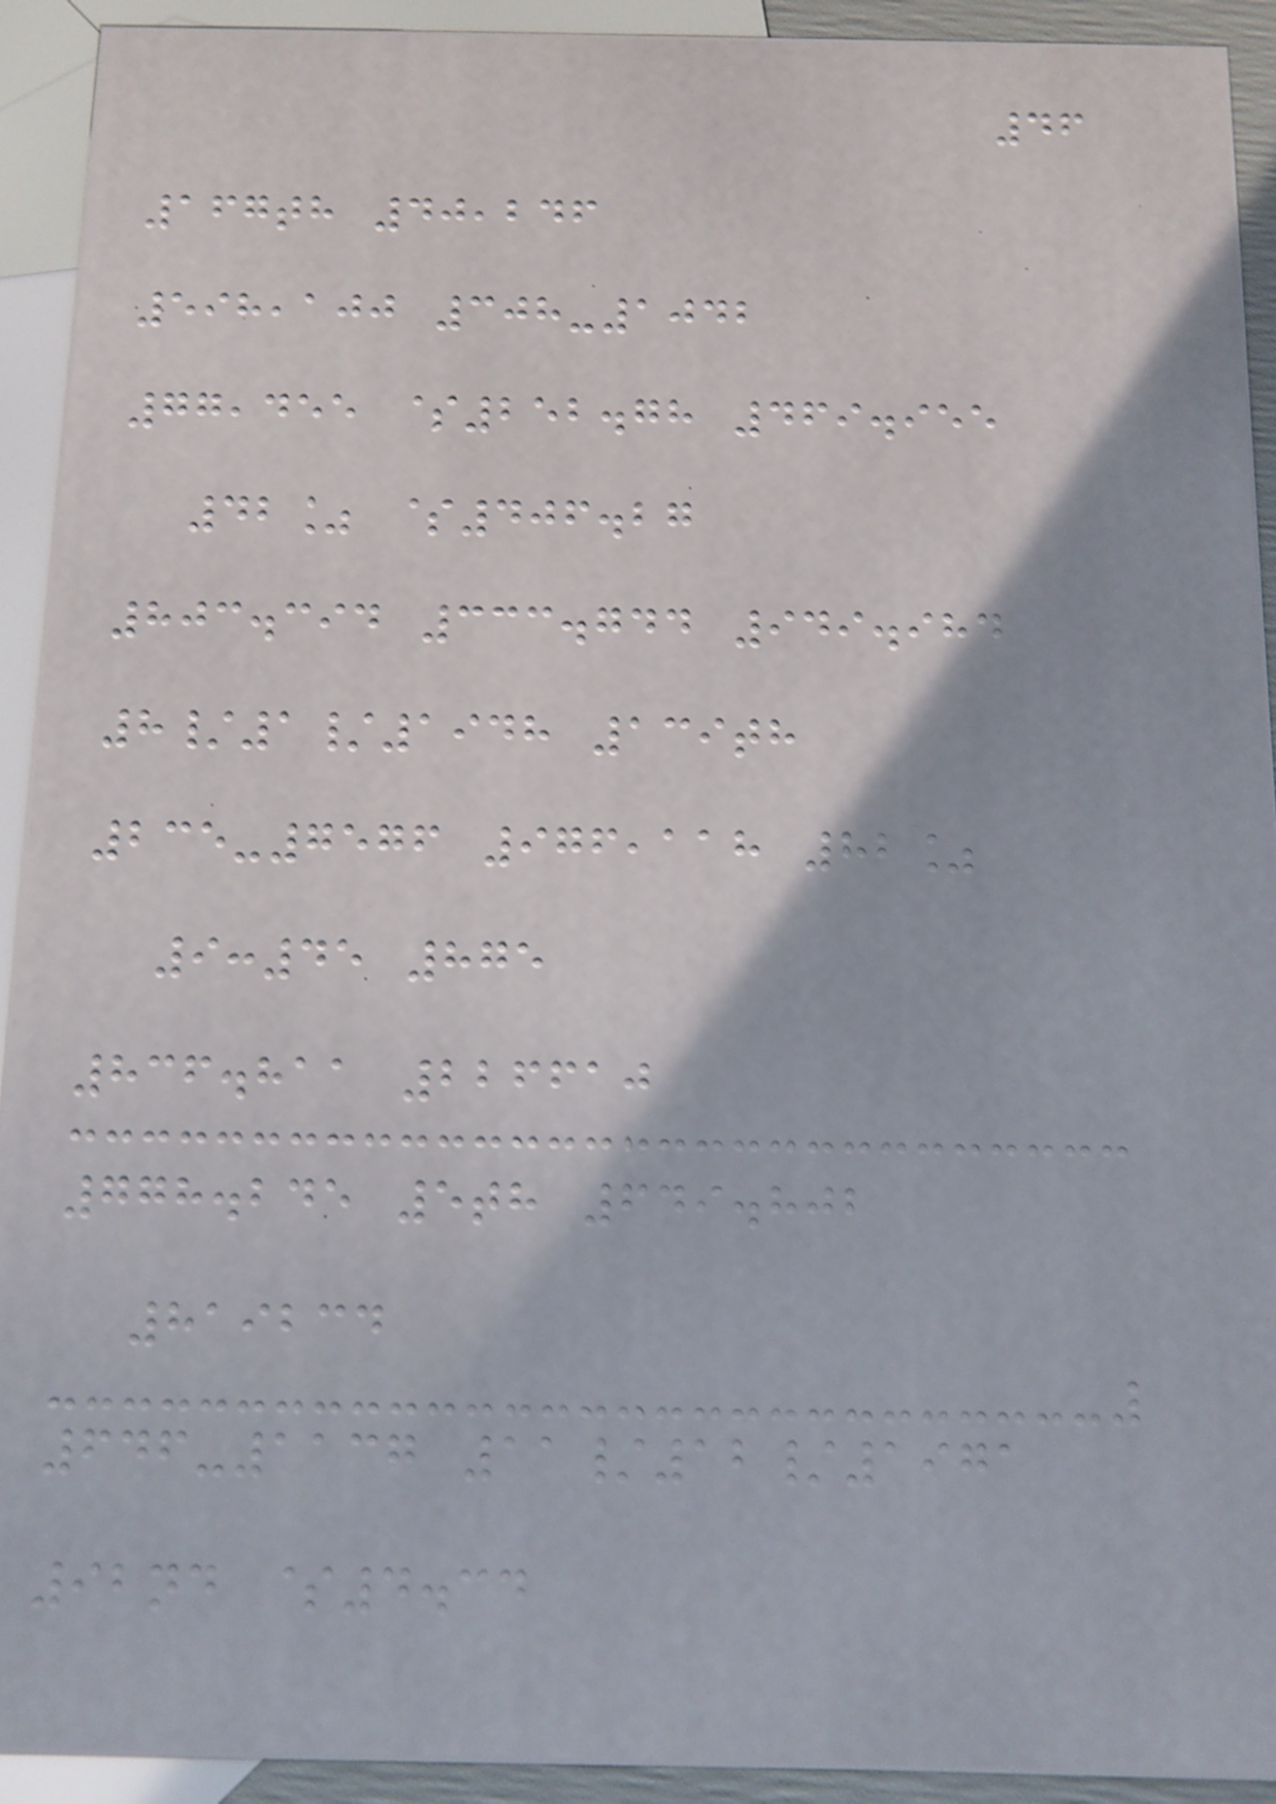46
167th 40,246
598,100 308-1042
77,455 $252.78 469.955
42% $406.27
803.394 333.744 949.984
8/1/1948 139th
235-7576 976,118 82%
9:45 875
836.811 226610
778.245 5th 649.802
819234
646-1137 11/12/1971
92nd $4.34
